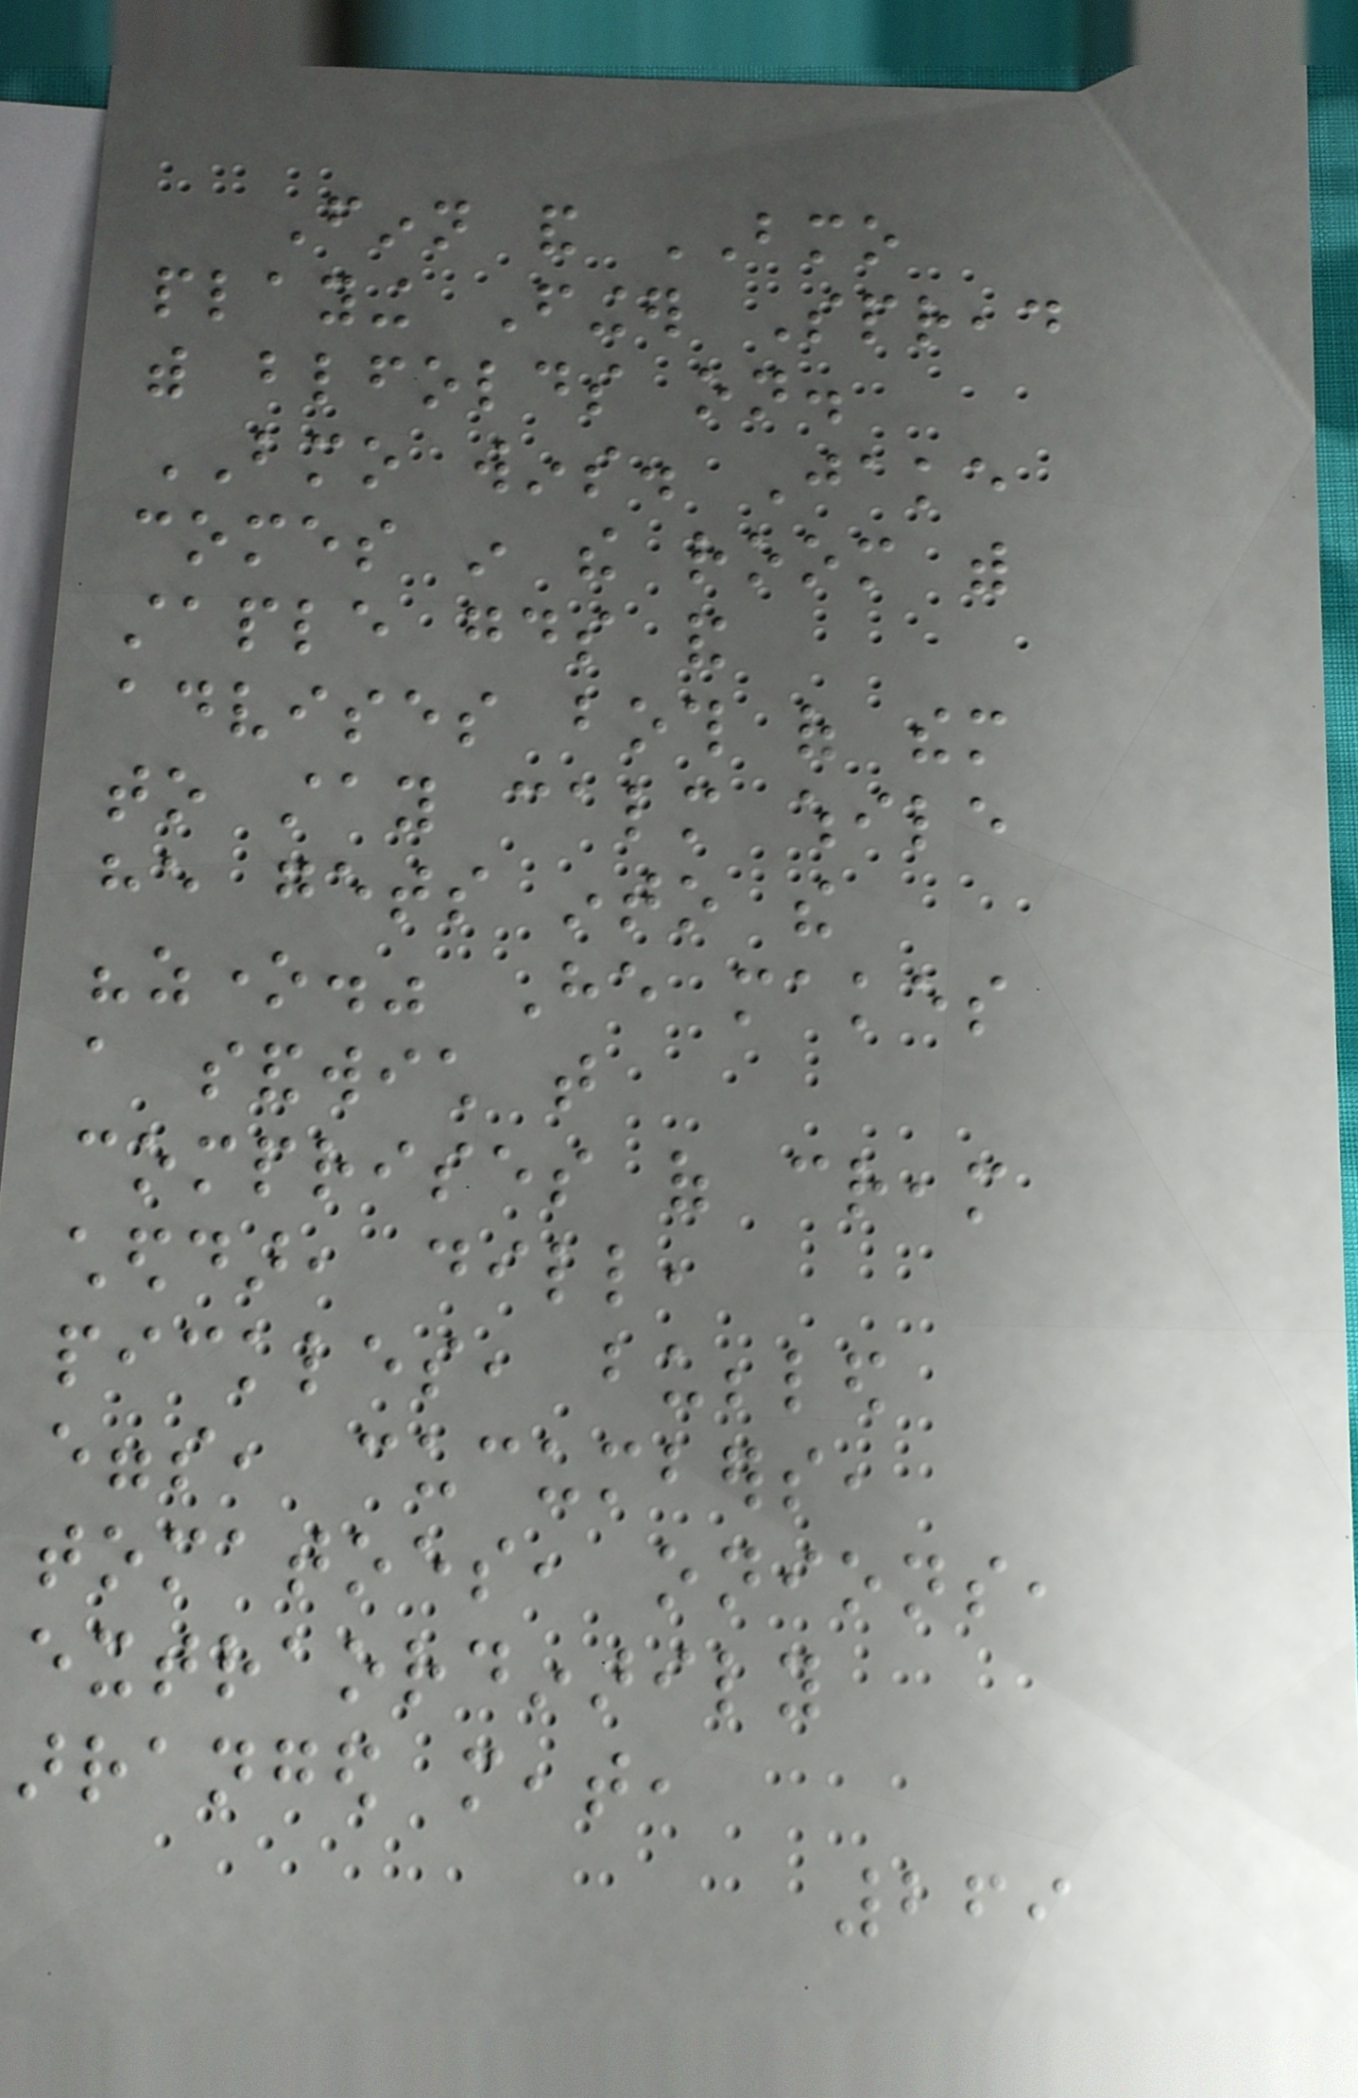Finn and BMO
playing Finger Spread
with blindfolds on.
BMO wins. Jake
comes in the room with
staple goods and
advises both of them
to stay calm while
he gets into the
"zone." He makes
a sandwich that
comprises of cream
cheddar, dill,
pickles, bubbled
eggs, cucumbers,
tomatoes, onions,
extraordinarily
arranged meat,
269
